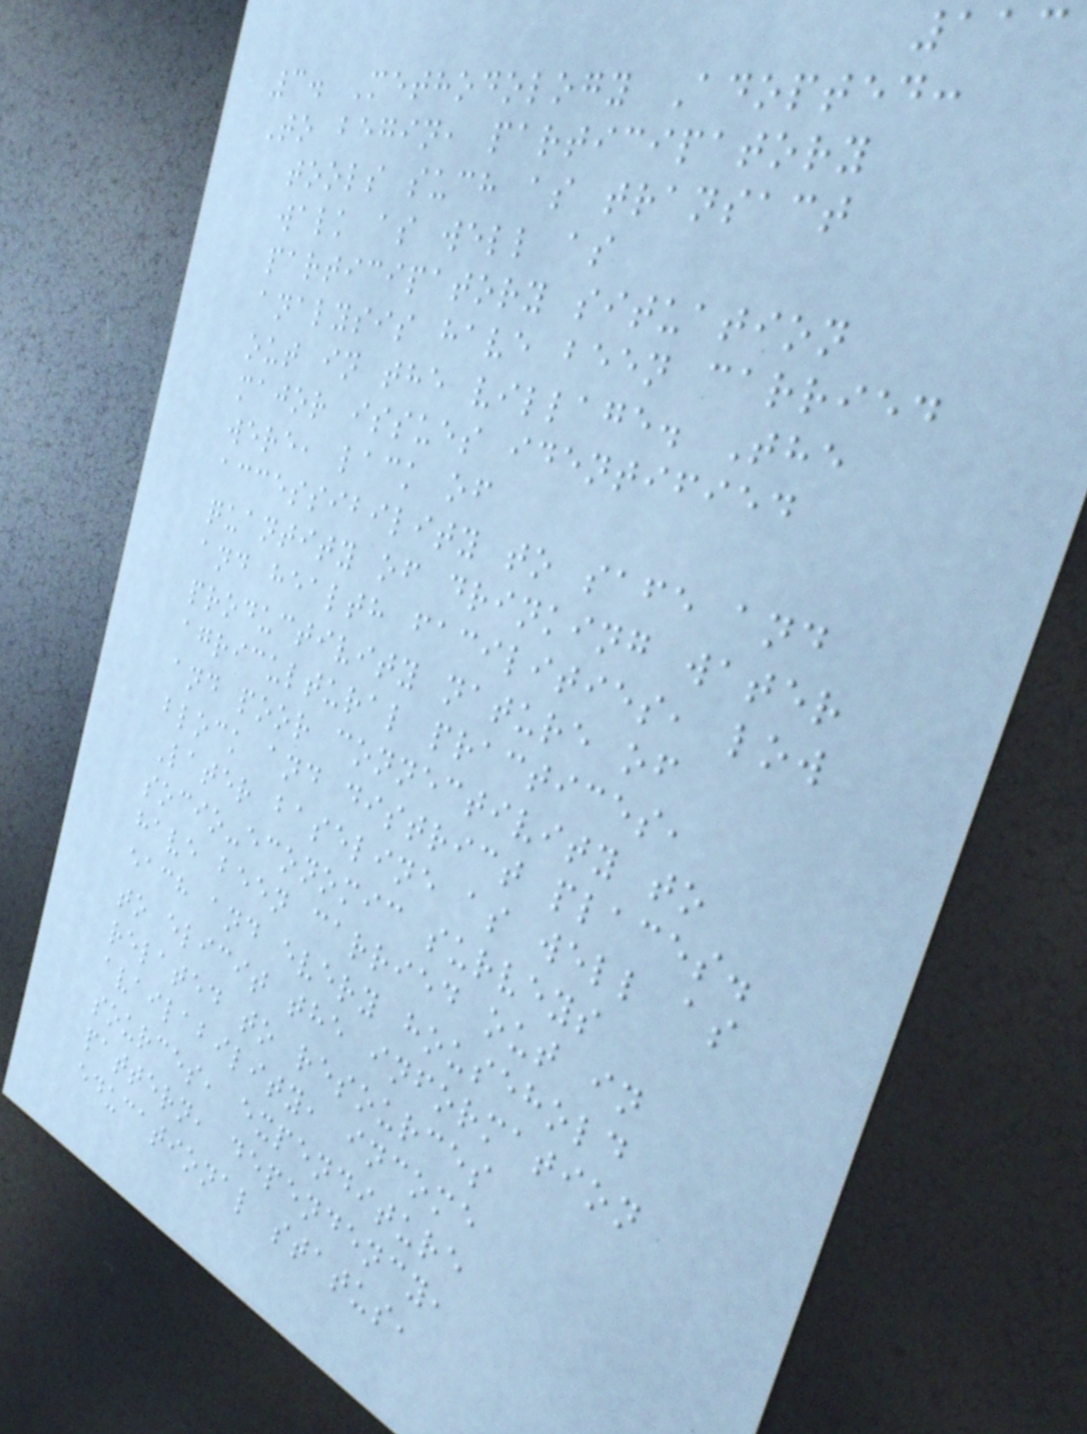113
3. Methodology Adopted:
To begin, participatory
tools such as transact
walk as well as
participatory situation
analysis have been carried
out in the village. The
major issues identified
were, lack of
accessibility to safe and
quantity of drinking water
and health facilities, low
productivity nature of
agricultural practices,
and poor connectivity to
block and district places.
Later baseline as well as
socio-economic surveys
have been carried out in
each and every household
to elicit the information
related to resources
availability, income
sources, expenditure
pattern, dependency,
educational status,
